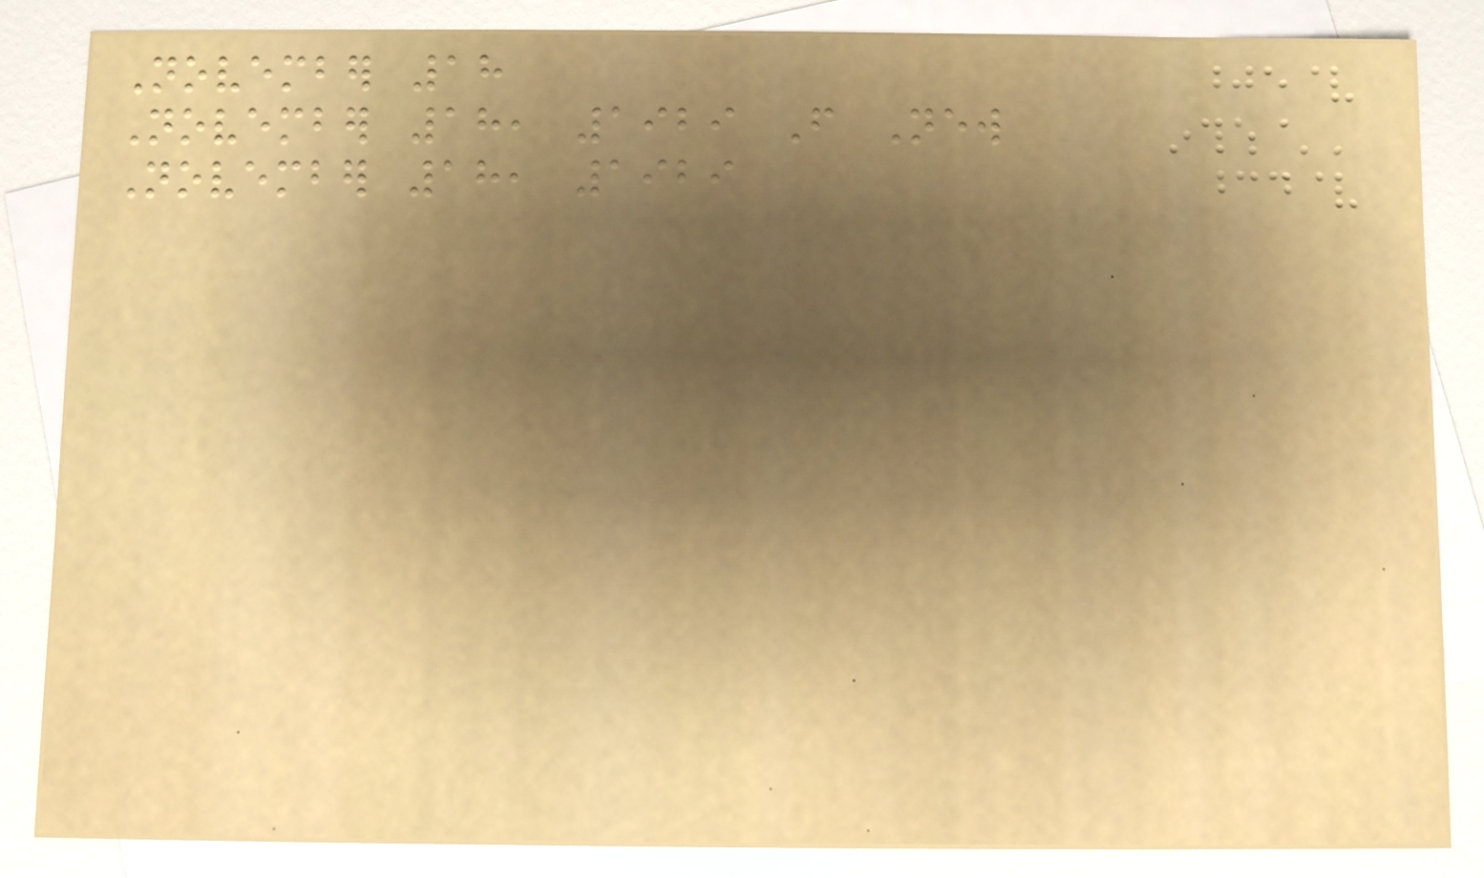November 18
November 18, 1929 From New
November 18, 1929
